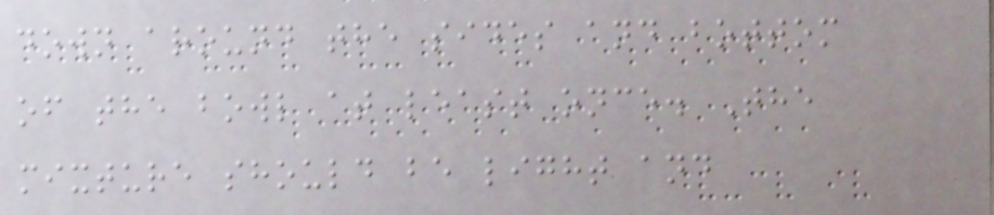down around the sides and bottom
of the bowl at least once. The
mixture should be light and
